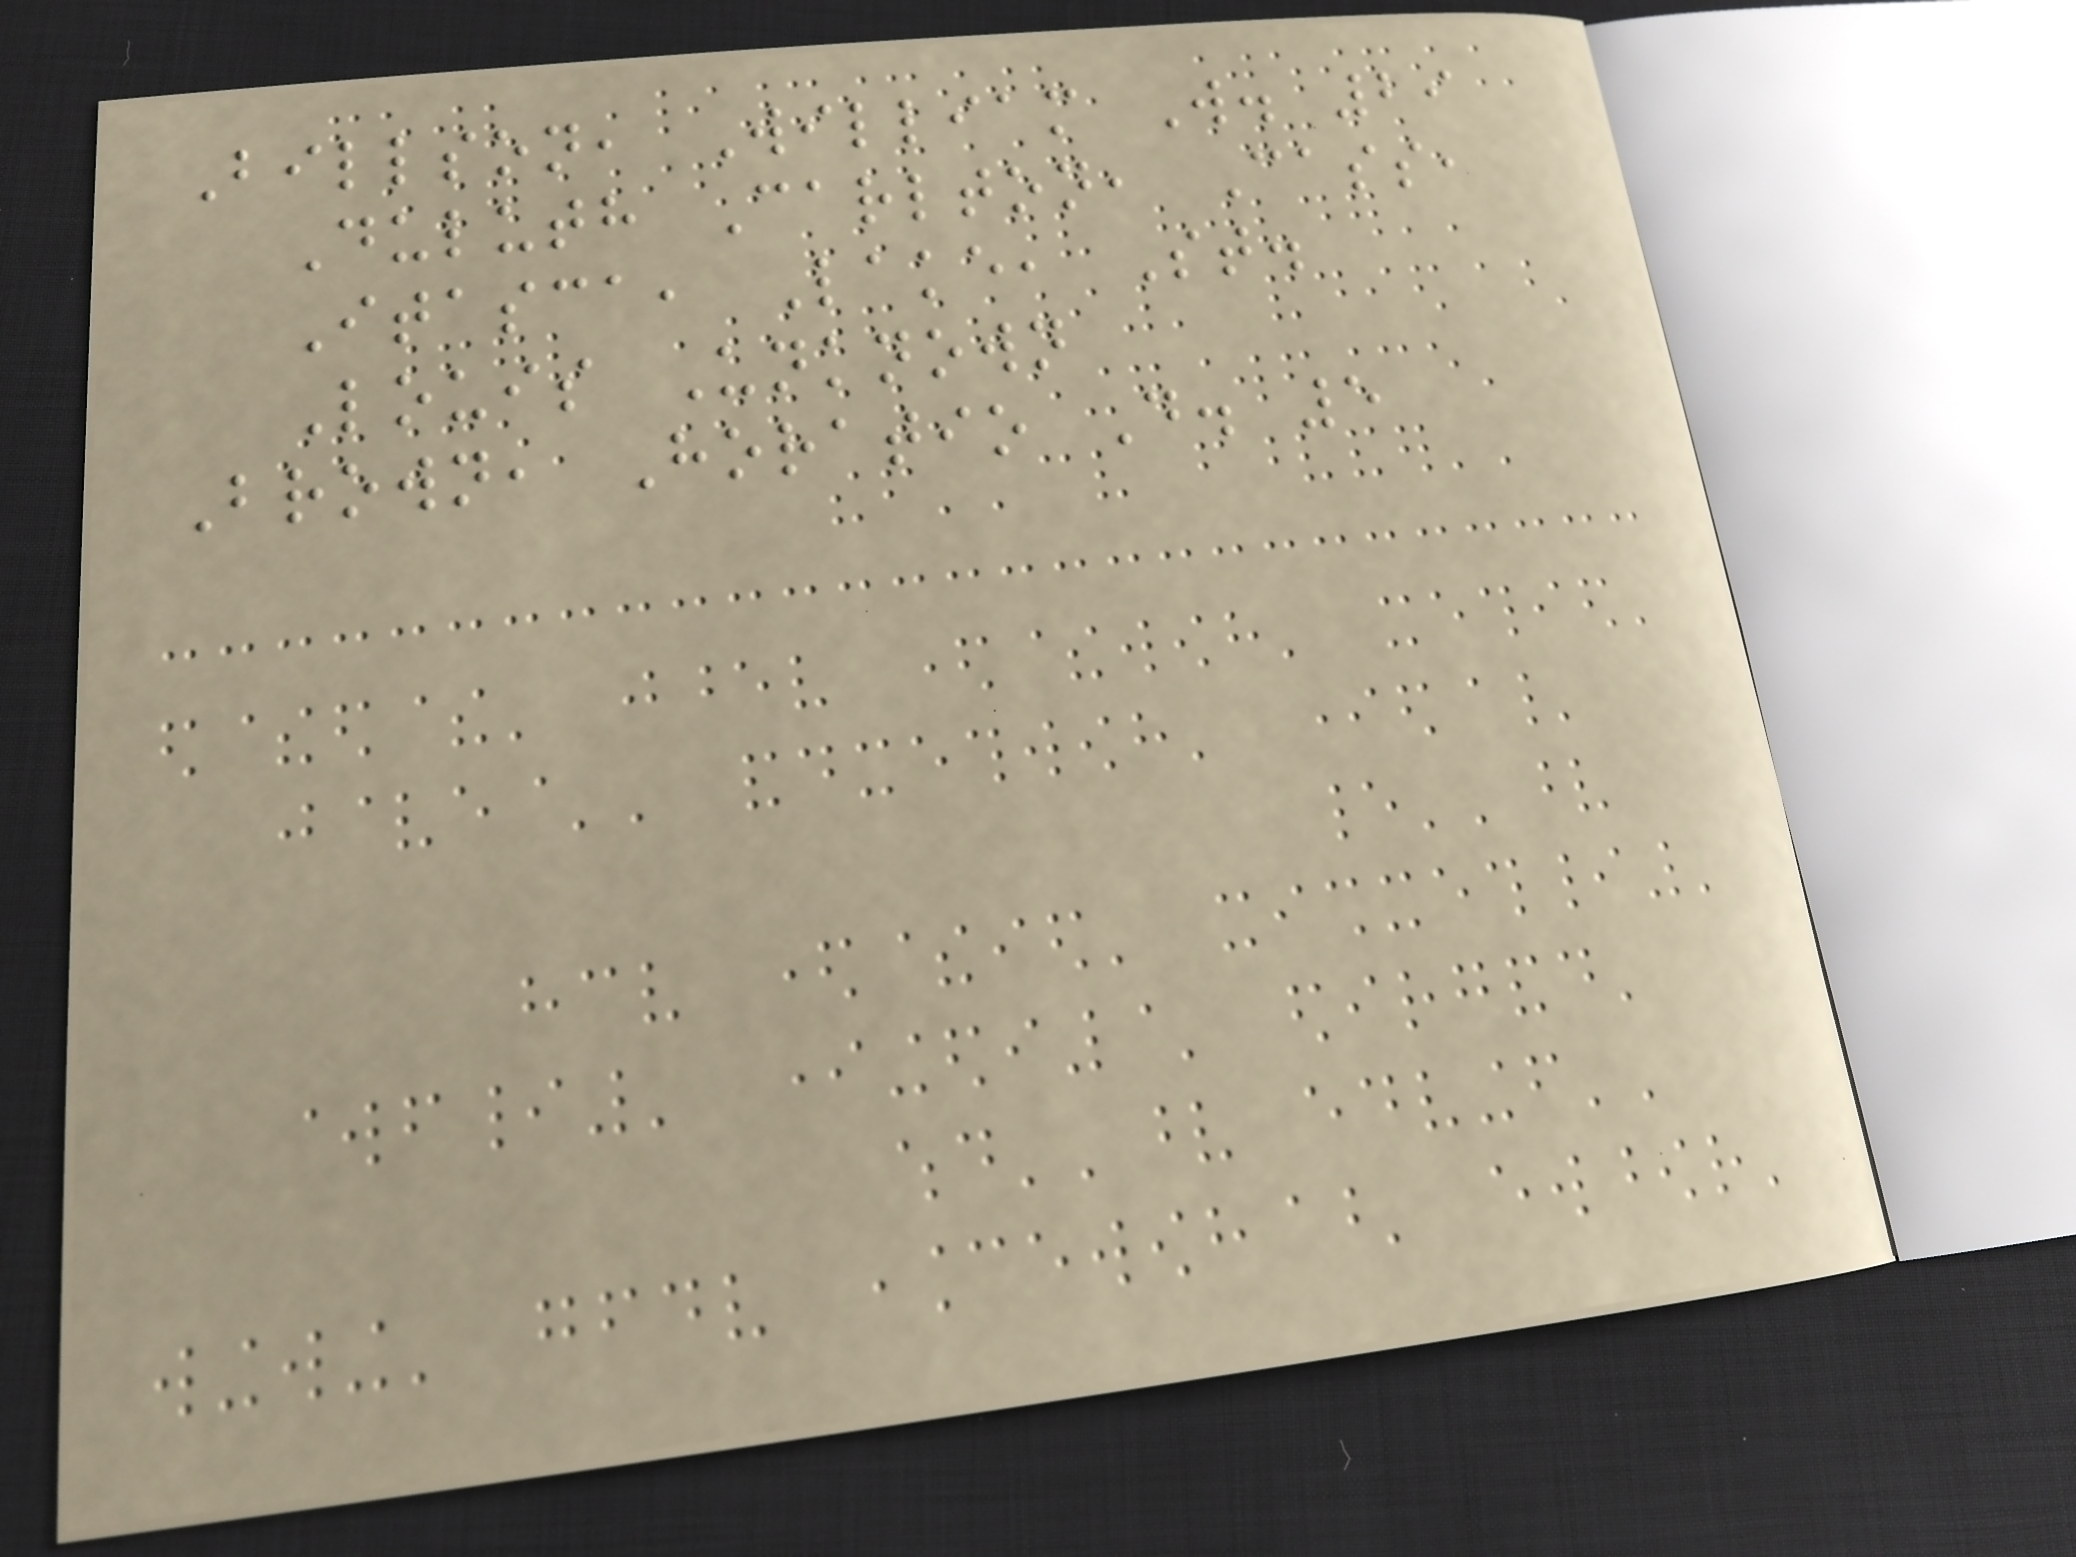Billson, William W. 29
Duluth Carlton, Cass,
Itasca, Lake, St.
Louis Unknown
Brown, Horatio D. 5
